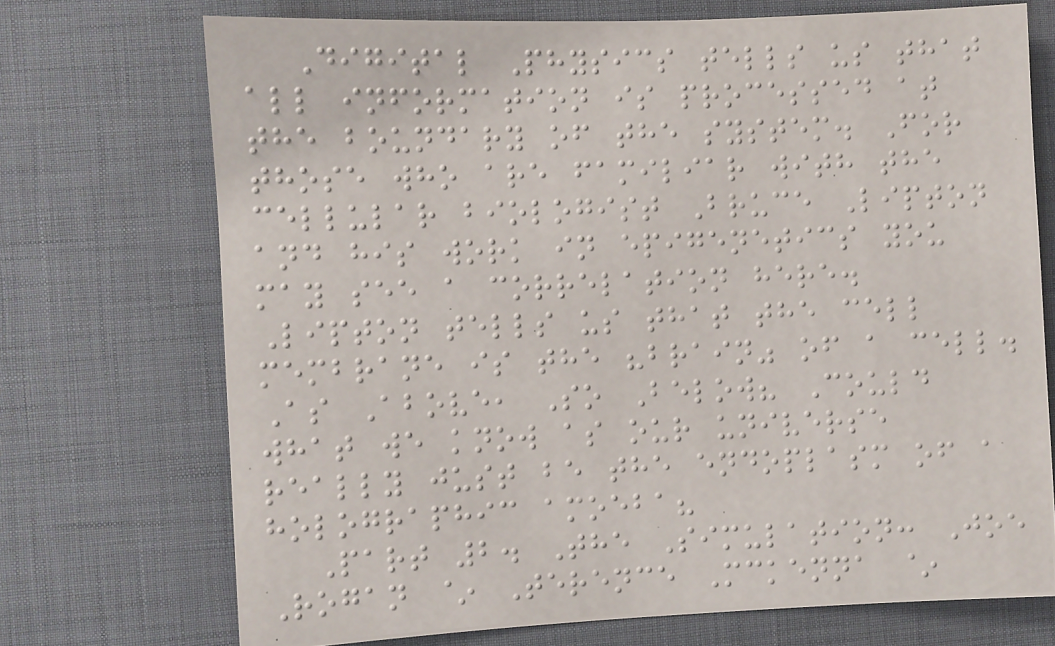Digital Physics tells us that
all information is processed at
the boundary of the system. For
those who are familiar with the
cellular biologist Bruce Lipton
and his work in epigenetics you
may see a correlation here.
Lipton tells us that the cell
membrane is the "brain" of a cell.
As Above, So Below? Could
what we know as our universe
really just be the endoplasm of a
holographic amoeba?
Part 2. The Simulation: Joe
Rogan ~ Terence Mckenna ~
